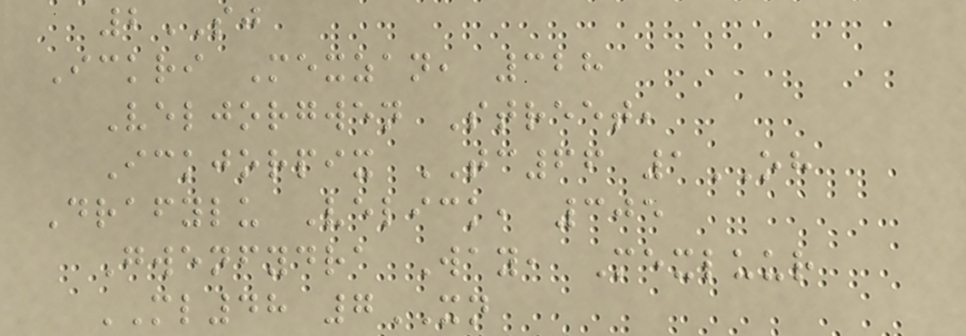2SJ
Ickri Mexzan, 328
Veljorgwen Street,
Ickjorpix TC66 1OH
Drafylu Velick, 305
Gwenfydra Way, Mexluur
ML48 7XN
